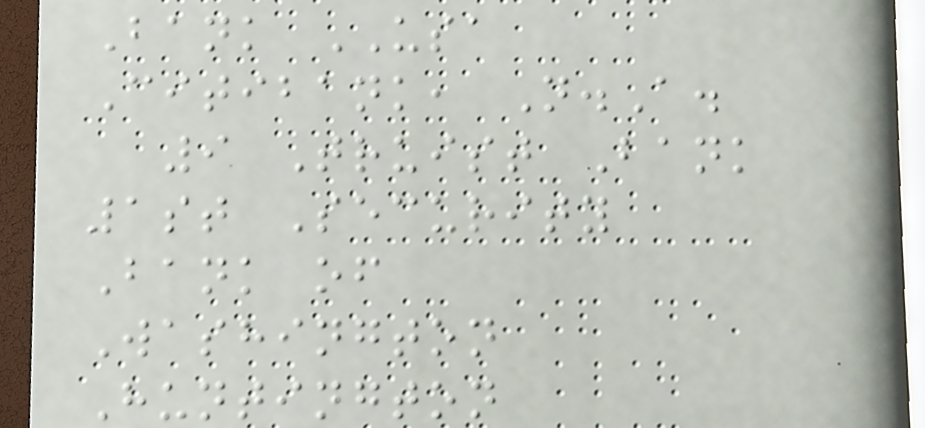Bank USA
Citibank, N.A.
9 Truist Bank
1st Security
Bank of
Washington
Huntington
